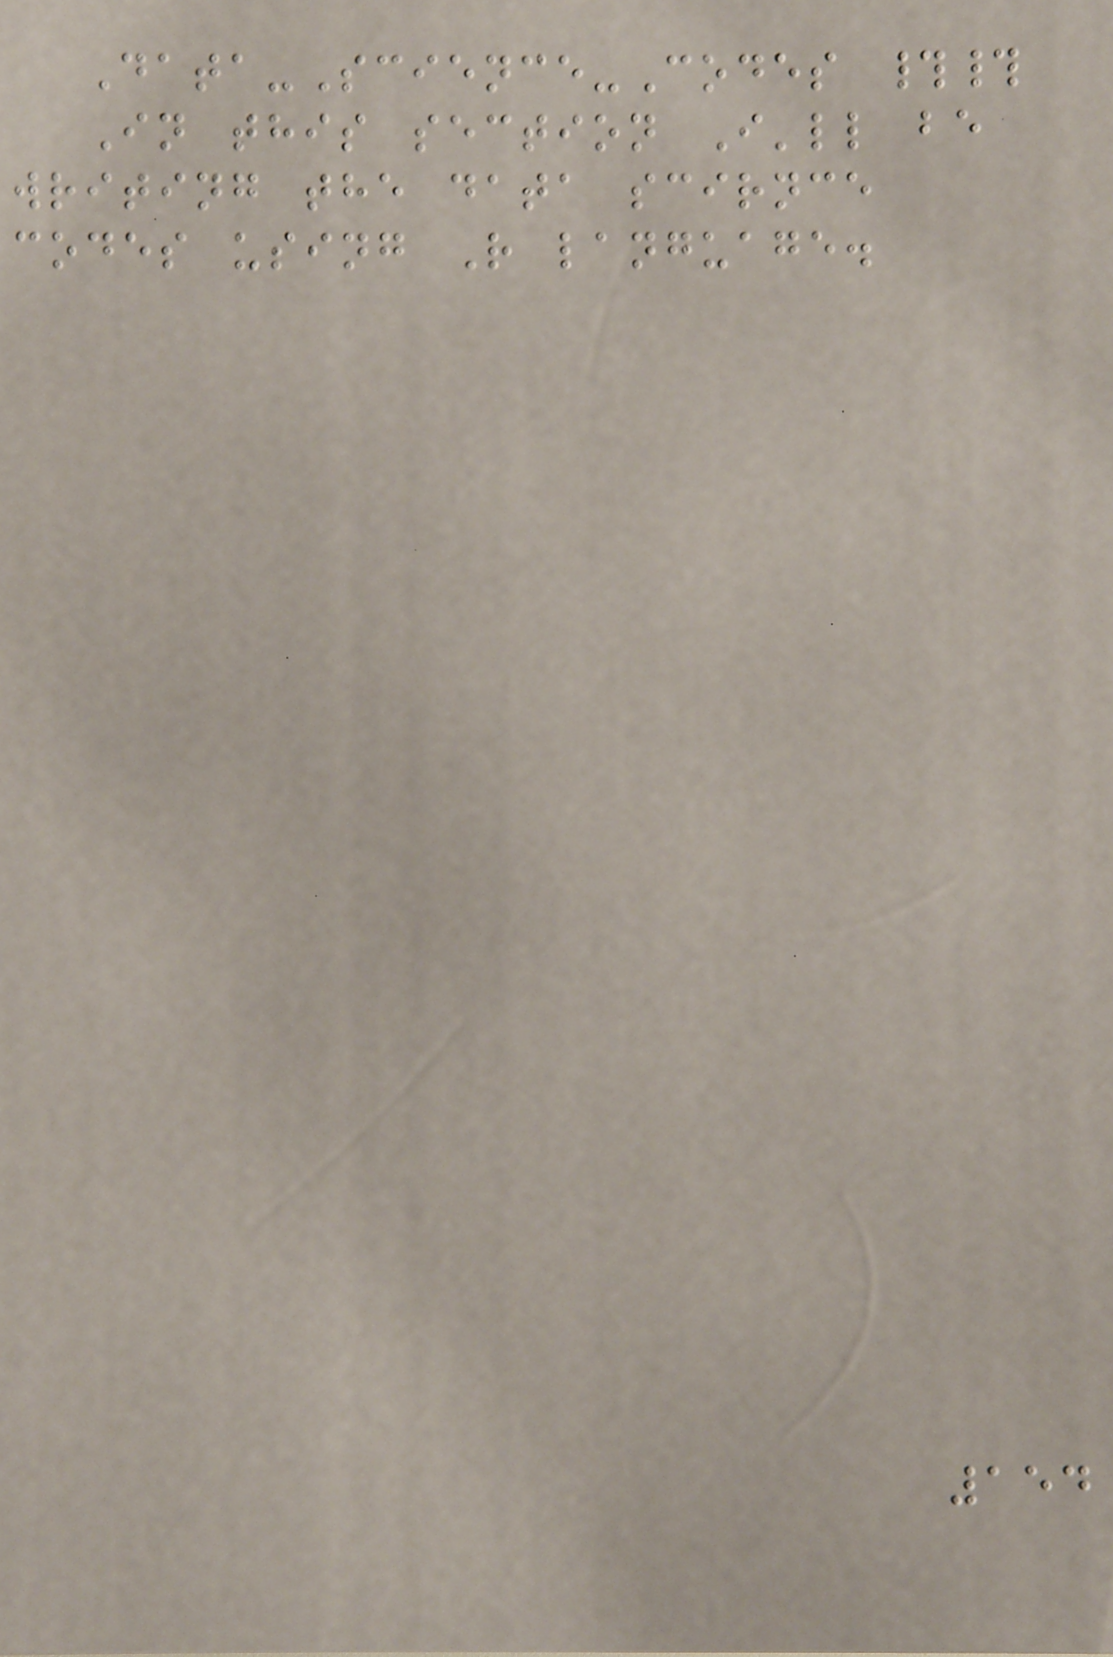Data-Science-Codes ##
In this section I'll be
writing the data scirnce
codes using R language.
154
